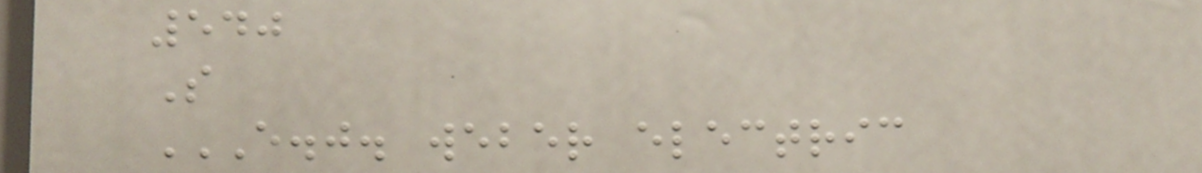540
S
E.J. WEBER ELECTRIC
